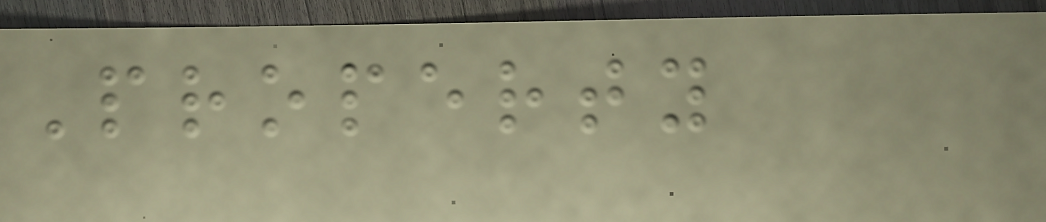Property
